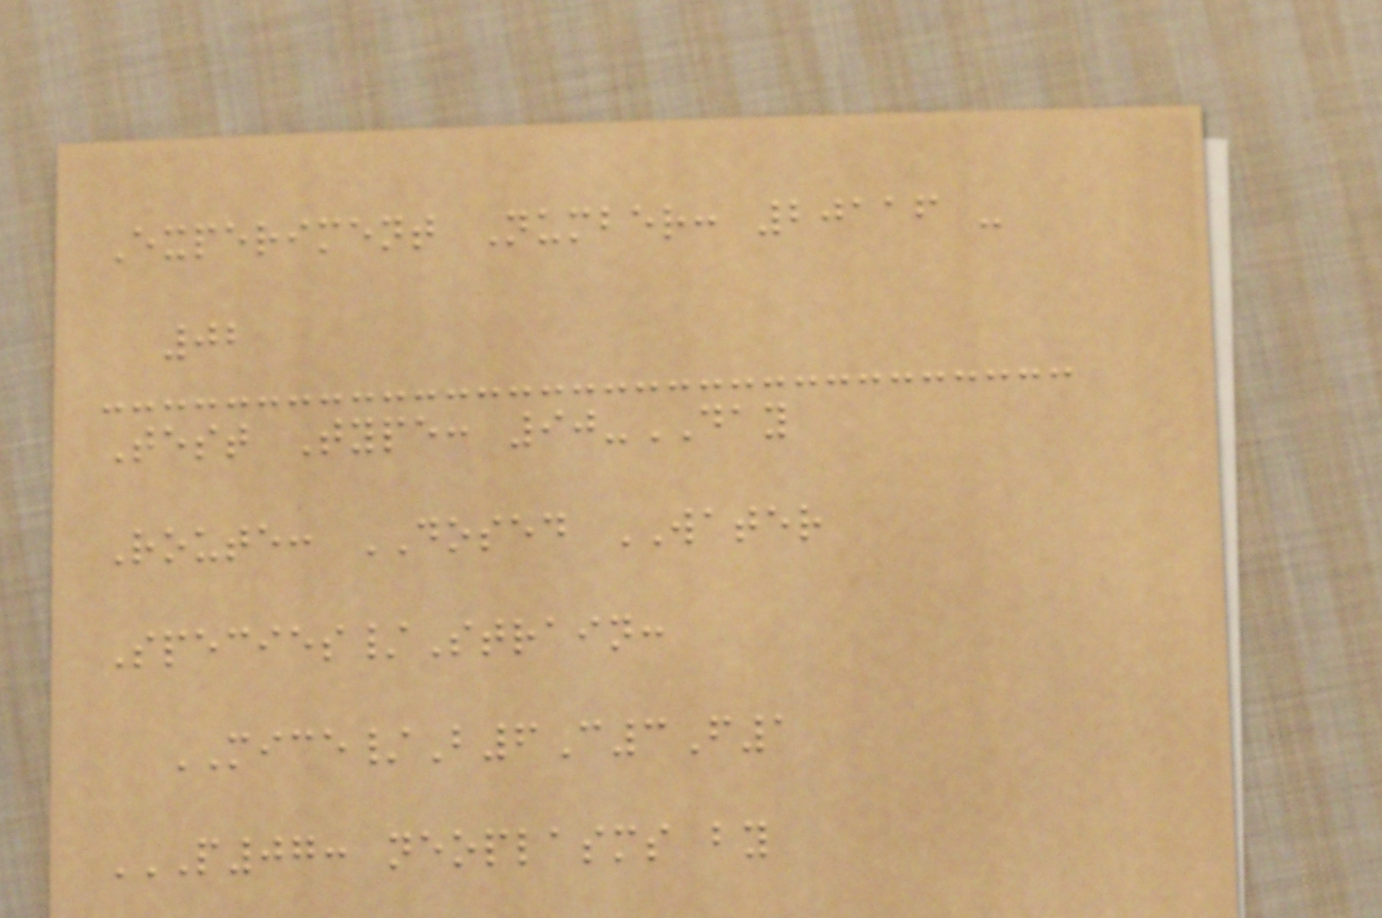Experiment Number: 20116 -
02
Test Type: 90-DAY
Route: DOSED WATER
Species/Strain:
MICE/B6C3F1
P07: NEOPLASMS BY
